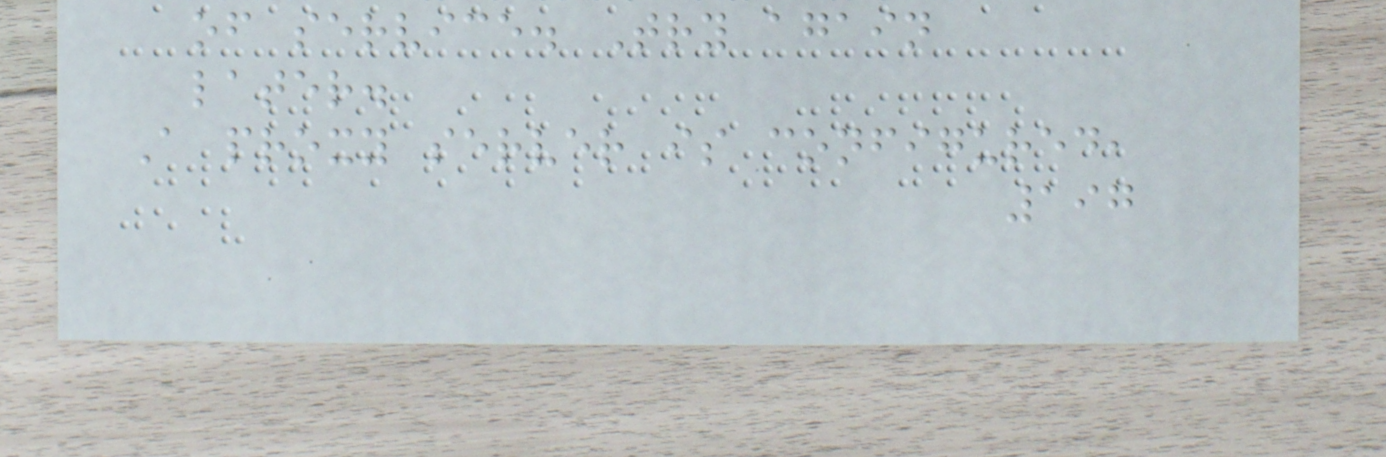of service. Try again
later.
A proxy server is configured,
197
